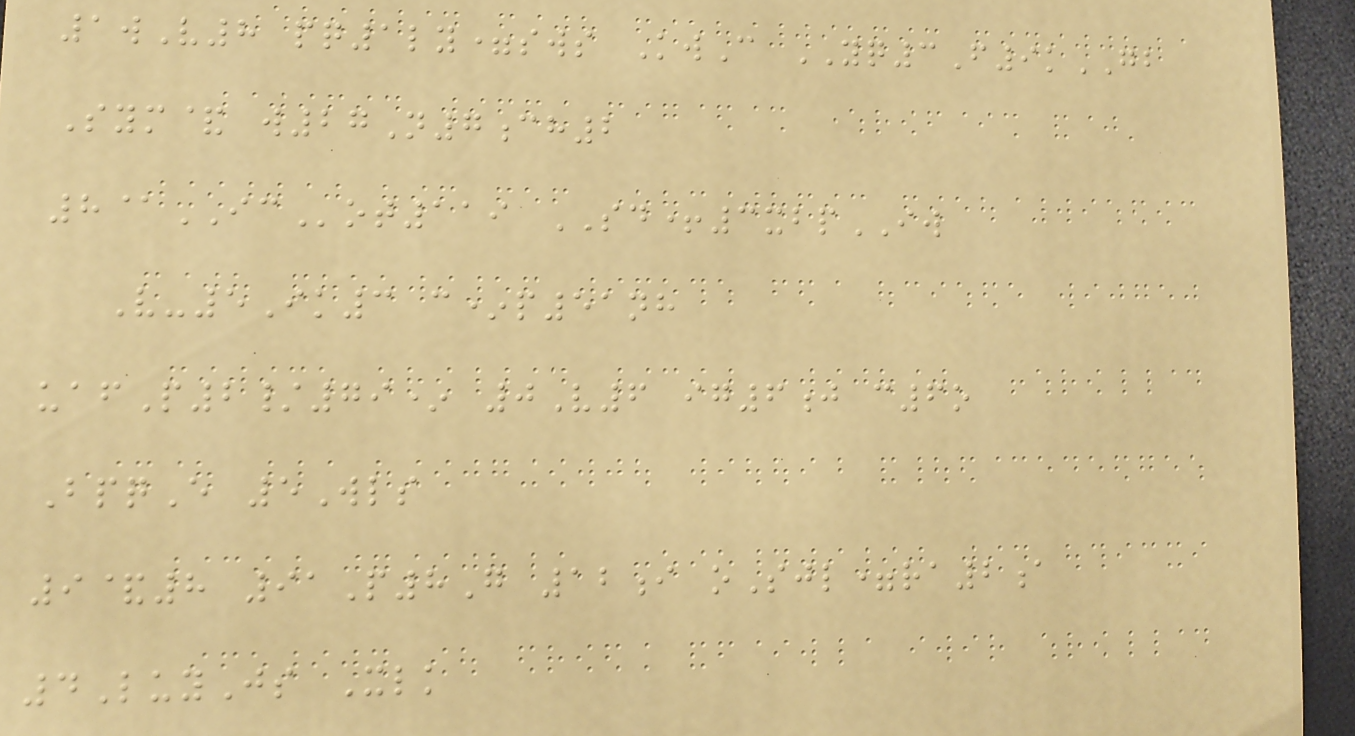1wV8 pq1ly=sws KwC YQ3F9kGB
Sym& w27N7ch2
8@ICot119 SD+3xbpIW
V-5Ik3 c*p51nh
uafP2/79* 0V6 ig6j c6o
BpqE 5Wls
9&8 91P8G 12i oSjl=ra2a
4LuyJs Xlk
